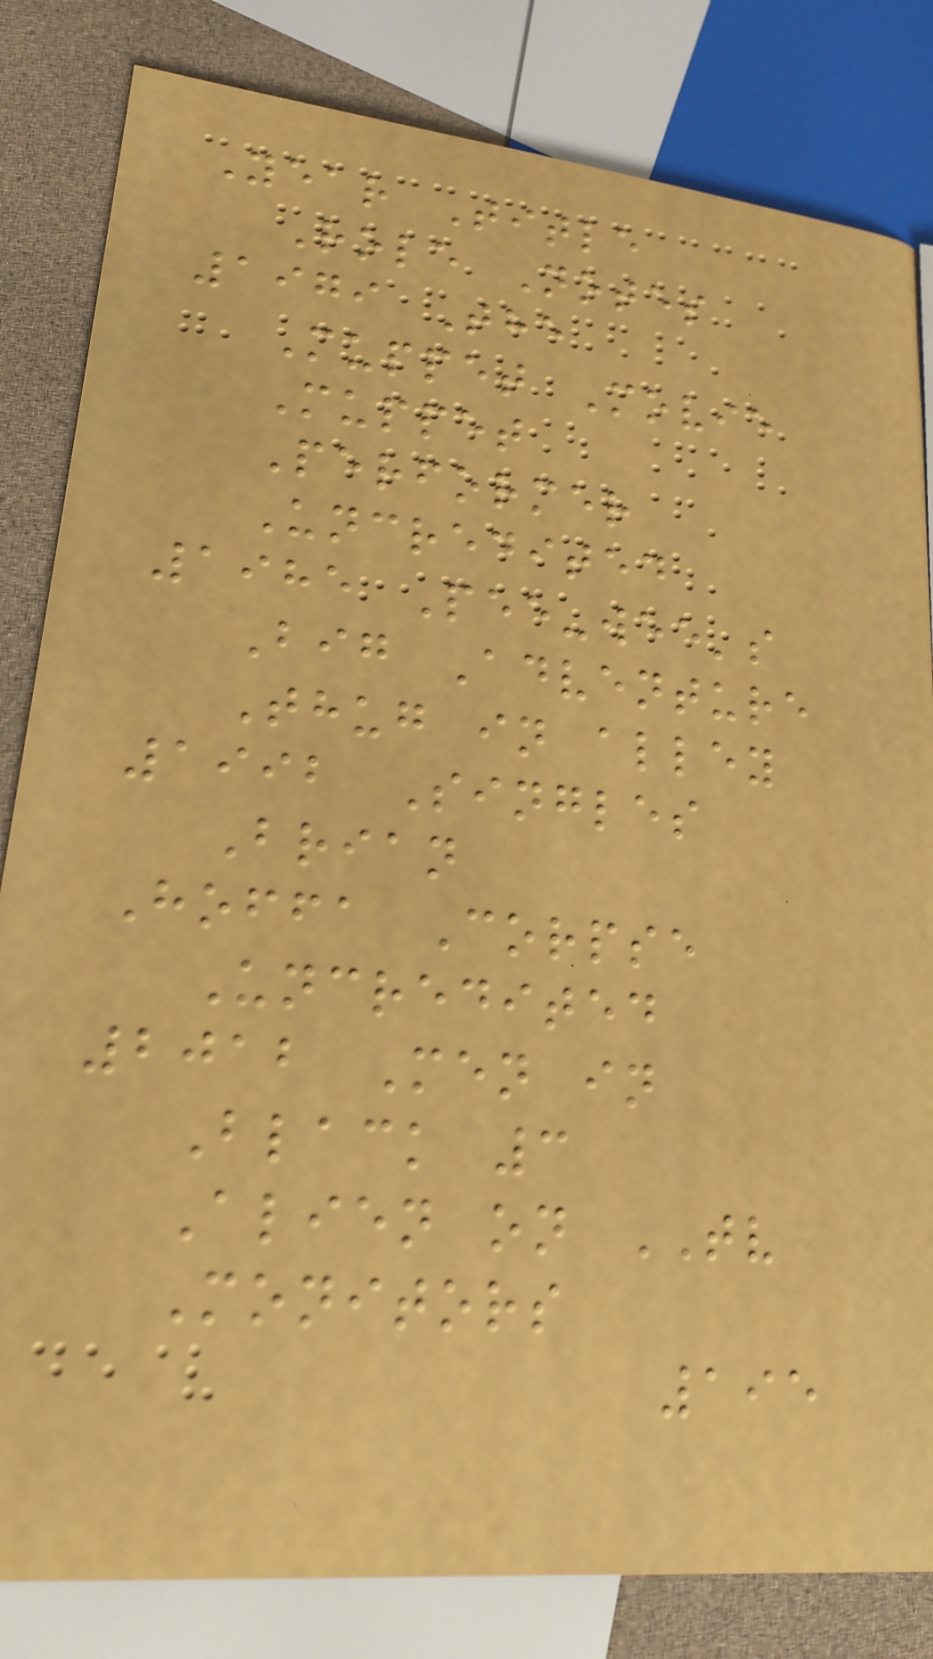Year Title
Role Notes
1979 The
Muppet Movie
Muppet
Performer
Uncredited
1985 Pee-wee's
Big Adventure
Thug in alley
1992 Singles
Brian
Hoffa Corpse
Uncredited
2012 Men in
Black 3
Alien on TV
Monitors
195
